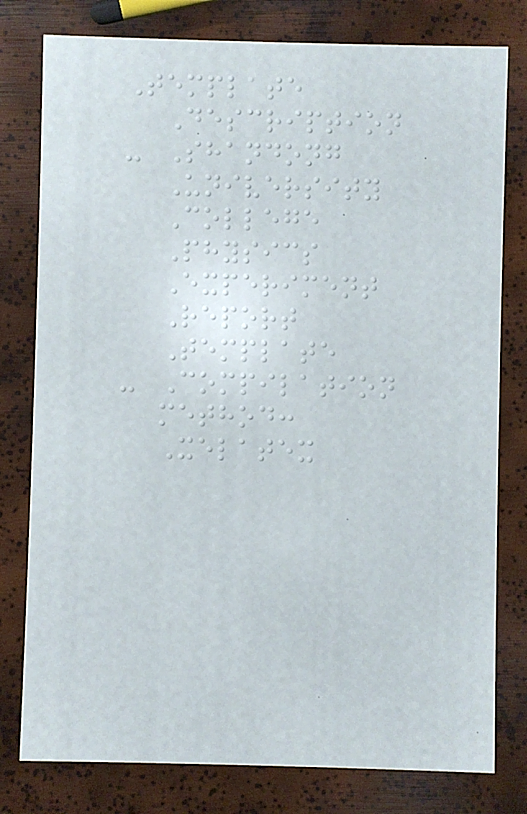Template
Description
- Shandong
University
College
Physics
Experiment
Report
Template
- Compilation
method:
Xelatex
